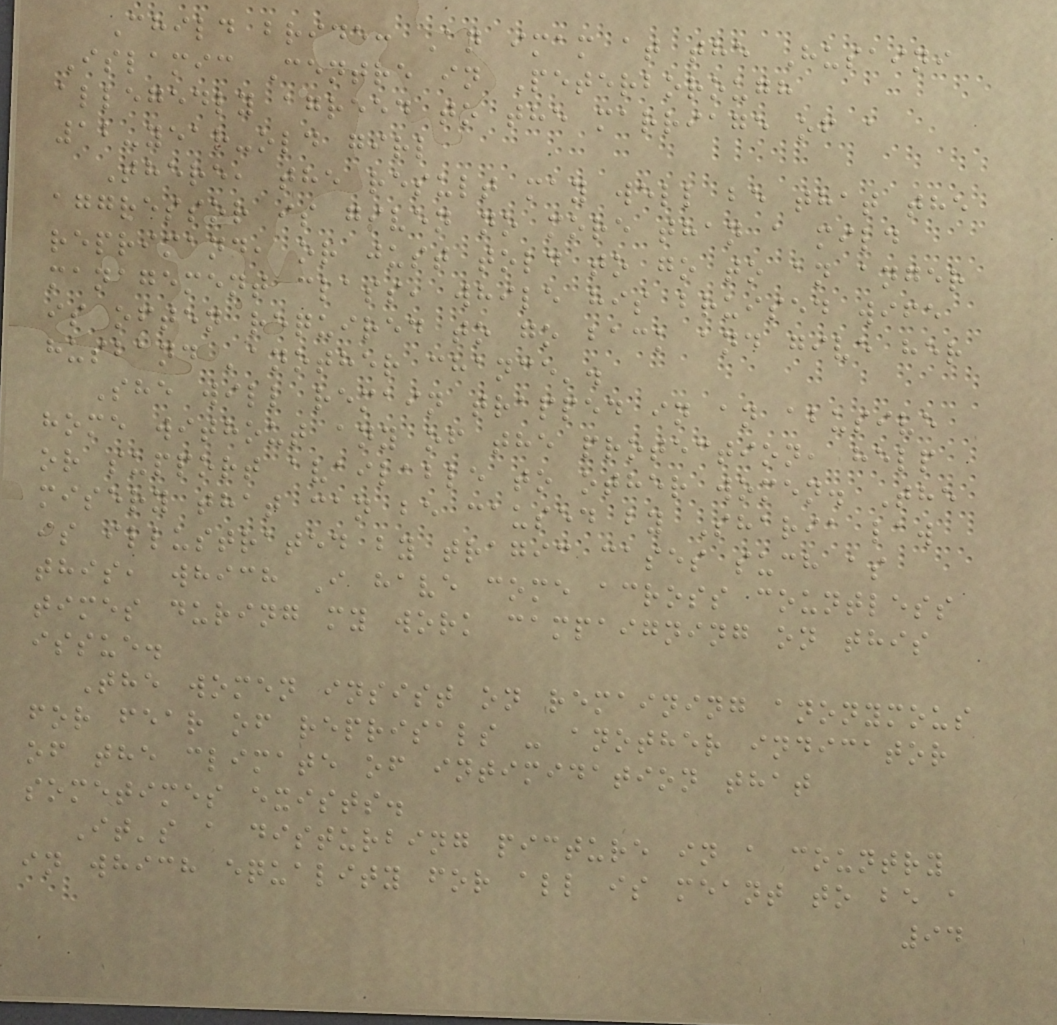Child bride: An imam at the Husaini
Islamic Centre in Peterborough
allegedly agreed to the marriage of a
12-year-old girl
There, the result may well be that the
aggressor is given no more than a mild
reprimand, or just told to go to an anger
management class, while his bruised wife
is often required to go back and give her
husband 'another chance'.
She will remain trapped in an abusive
home without any of the protection, help
or support available to other women. The
misery that can be caused by Sharia law
is illustrated by tragic cases such as
this, which I have come across countless
times during my work campaigning on this
issue.
The women insist on remaining anonymous
for fear of reprisals - another indicator
of the climate of intimidation that
sometimes exists.
It's a disturbing picture in a country
in which equality for all is meant to be a
94
